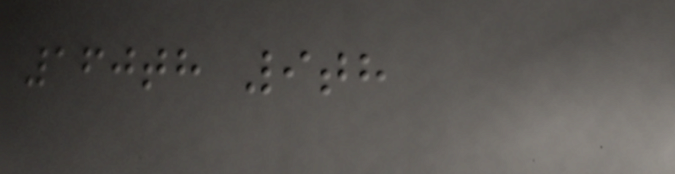160th 9th
